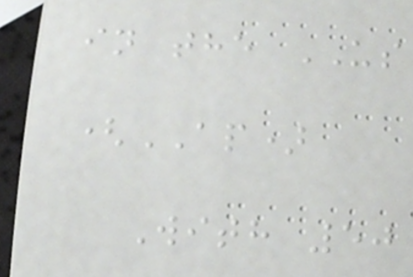in the US
(AP)
With 50
